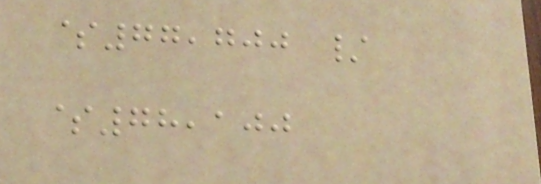$77,700 /
$78,100
